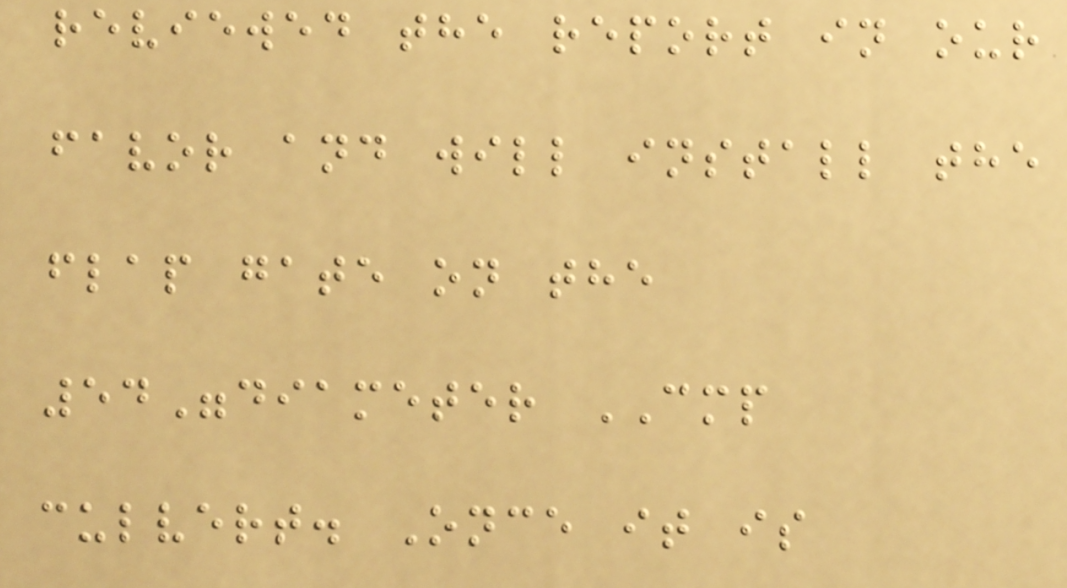reviewed the report in our
favor and will install the
flap gate on the
54"diameter CMP
culvert. Once it is
